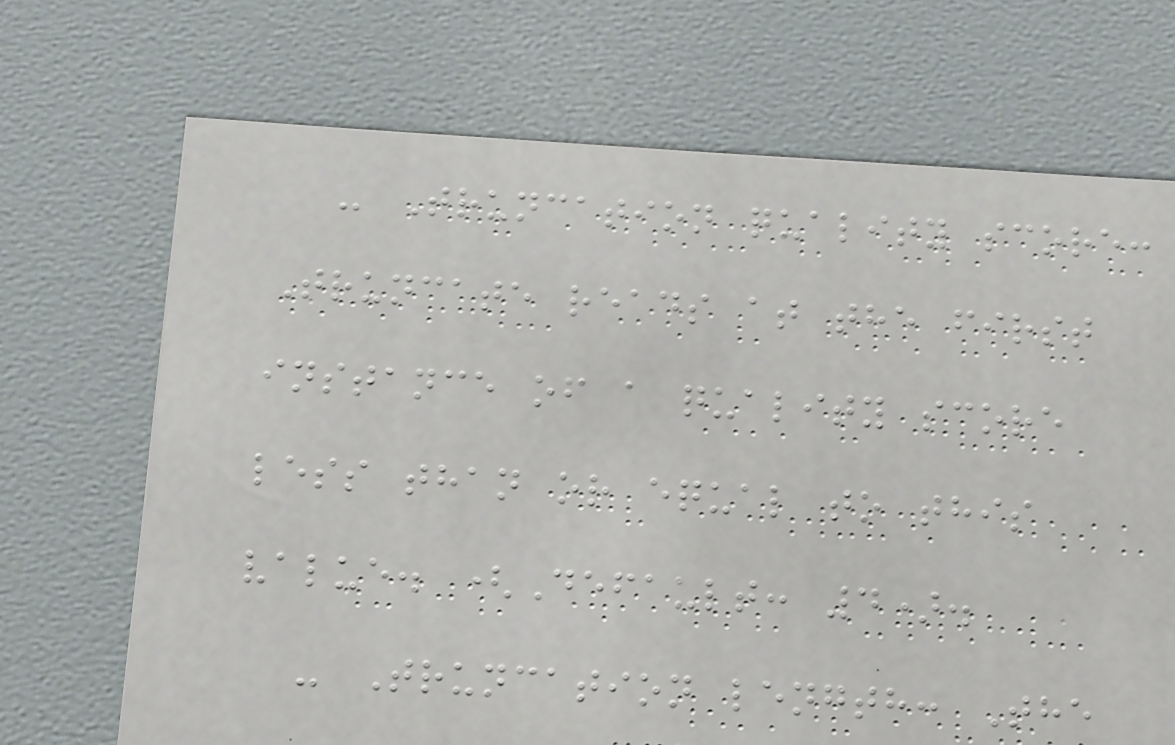- Truncation quality score:
Truncate reads at the first
instance of a quality score
less than or equal to this
value. (Default: 4).
- Truncation length: The
